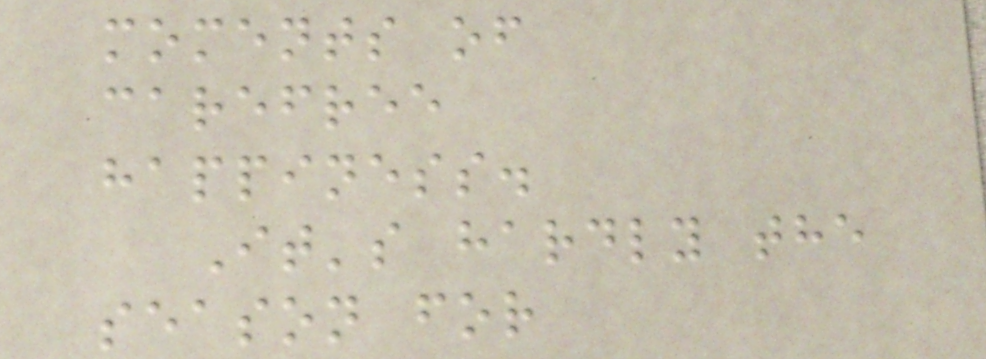moments of
carefree
happiness.
It's hardly the
season for
